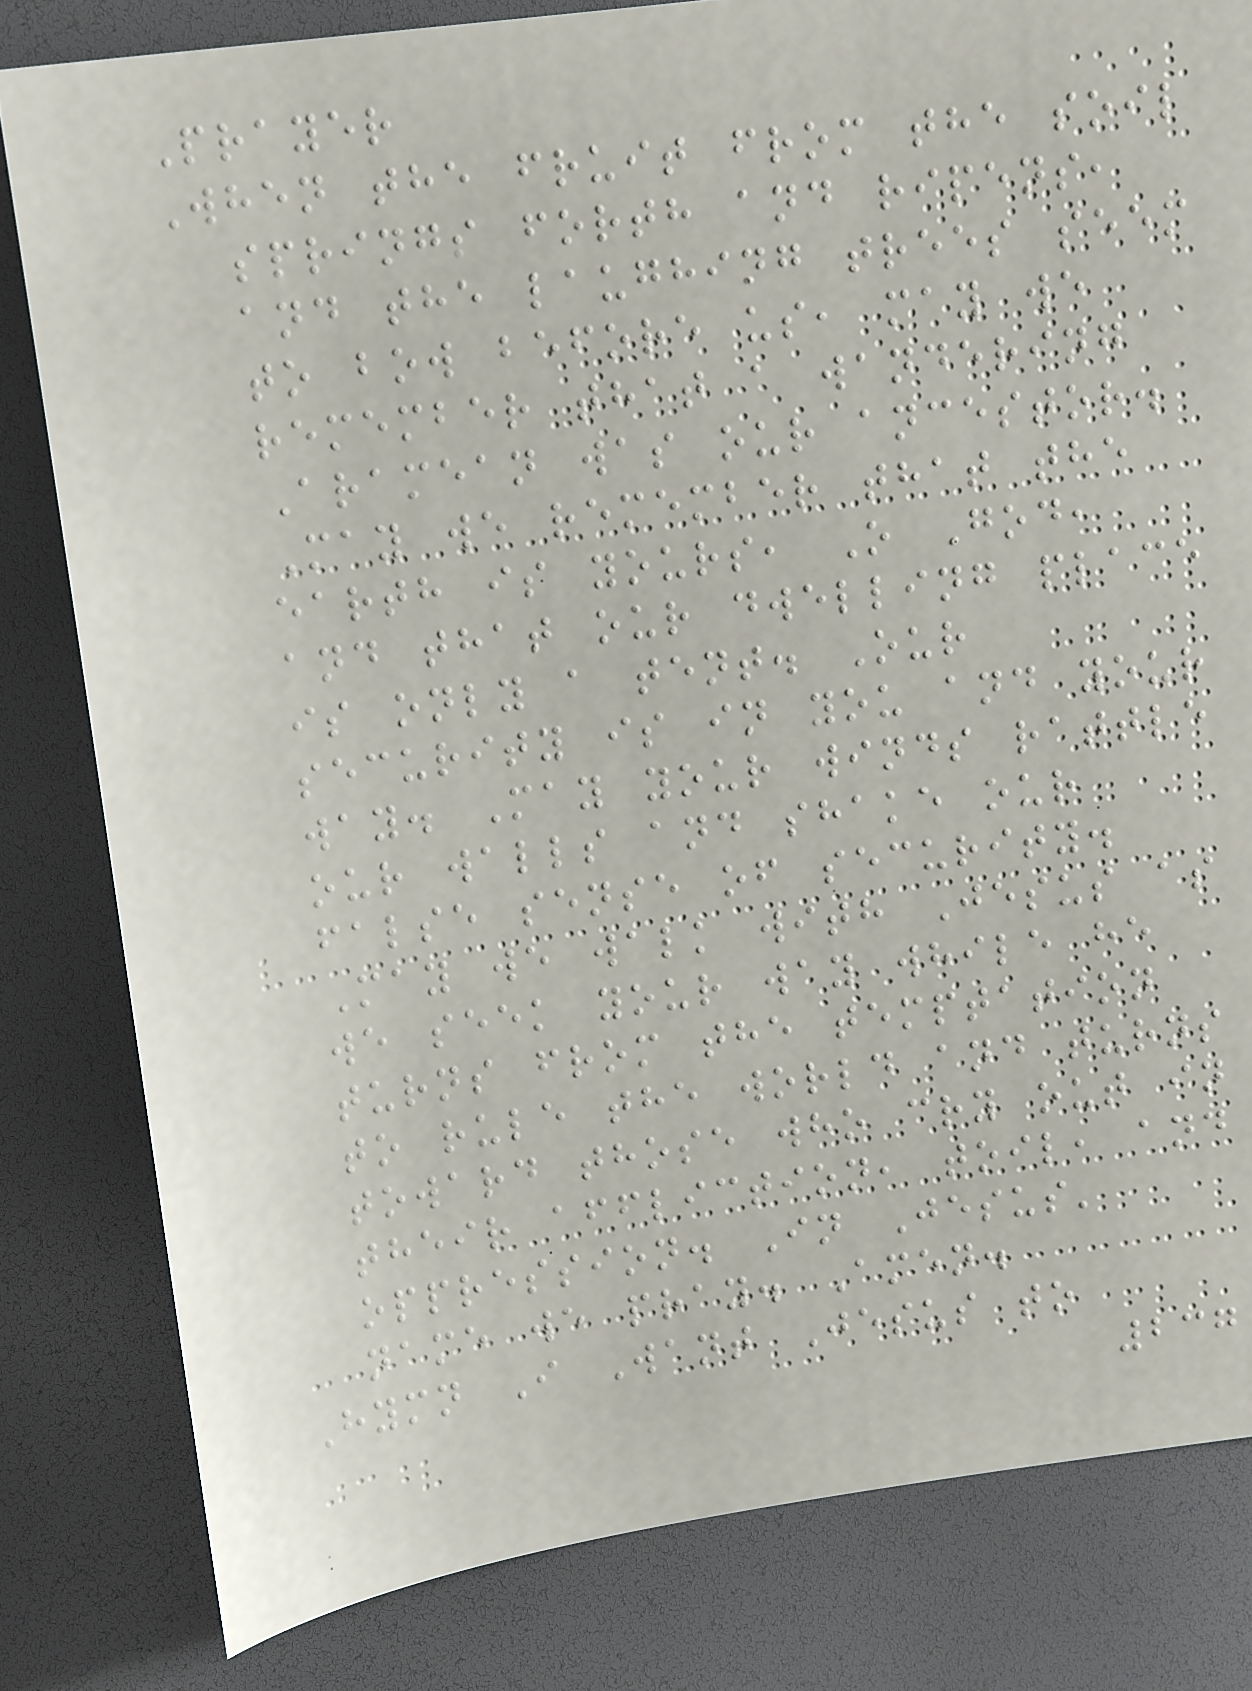Prayer
When the fruit from the soil
springs forth and ripens,
and the laughing trees seem
to bow before us, may we
remember that a wandering
Aramean was our ancestor.
May we remember that the
earth is yours, O God,
and that our dwelling place
is only a tent. Our
security is in you and your
way. May your winds rattle
our walls and shake our
false sense of security.
May we walk with Jesus as
we seek your way while he
turns from the temptation
to rule the world and turns
toward those who cry out in
their affliction, toil, and
oppression. In Jesus'
name we pray. Amen.
Hymn I Want Jesus to
237
